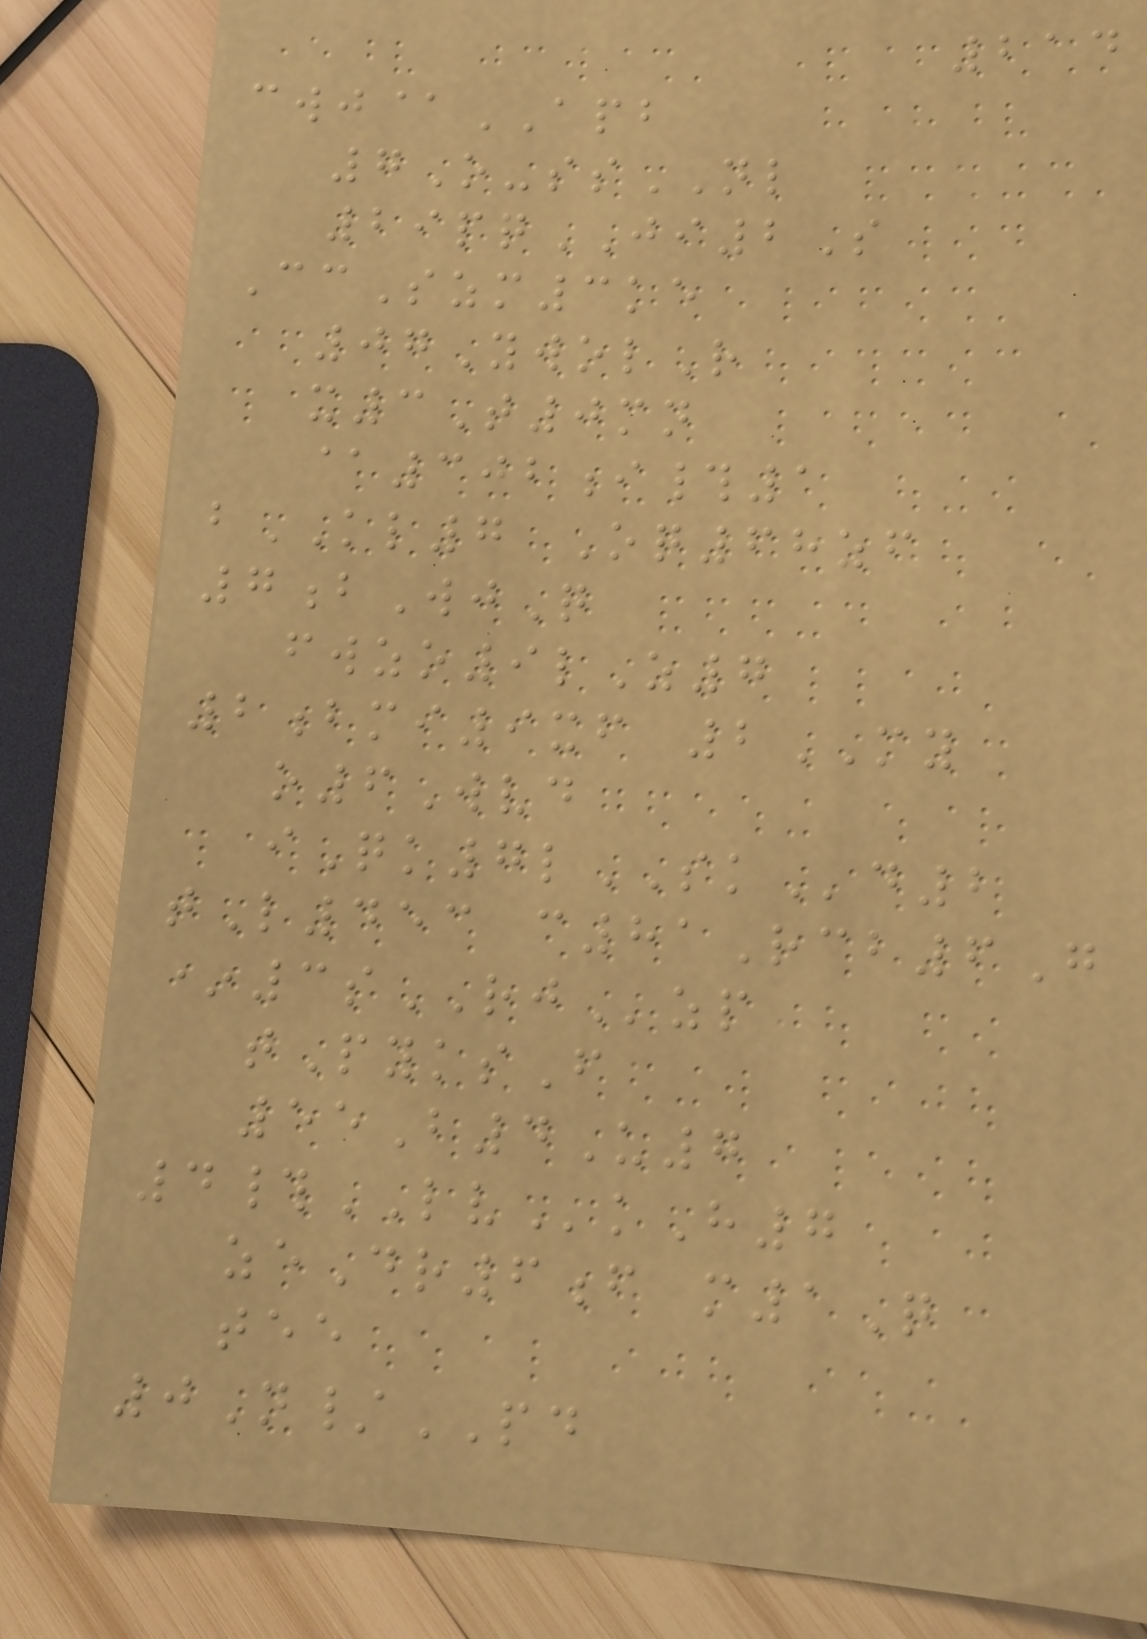214
cwj@APB
7O-ssNL
29pqJI2S
CcSzm3ke
07YwolR
x3T0mn
@302i#1
bKL7 Oq68zf
7bWjQ
fwzo9lZ7
2bmi9xf 2MY
o6Wvd
iQk7lSKd2
tL453 c81Rcb6G
*3sRJzp
tPyksF
55B4U7
4#LVkH7
zeDr6f m1Q
tee
0N/PD
